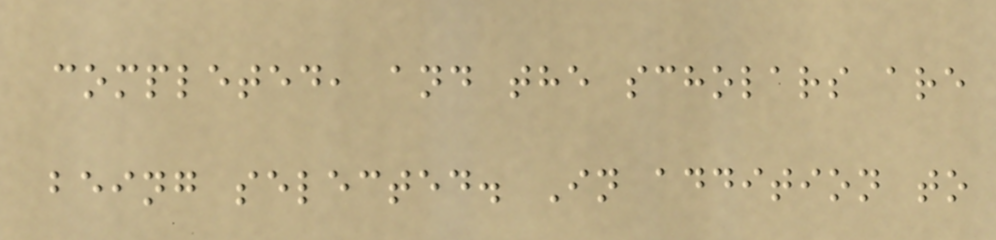completed, and the scholars are
being selected. In addition to
